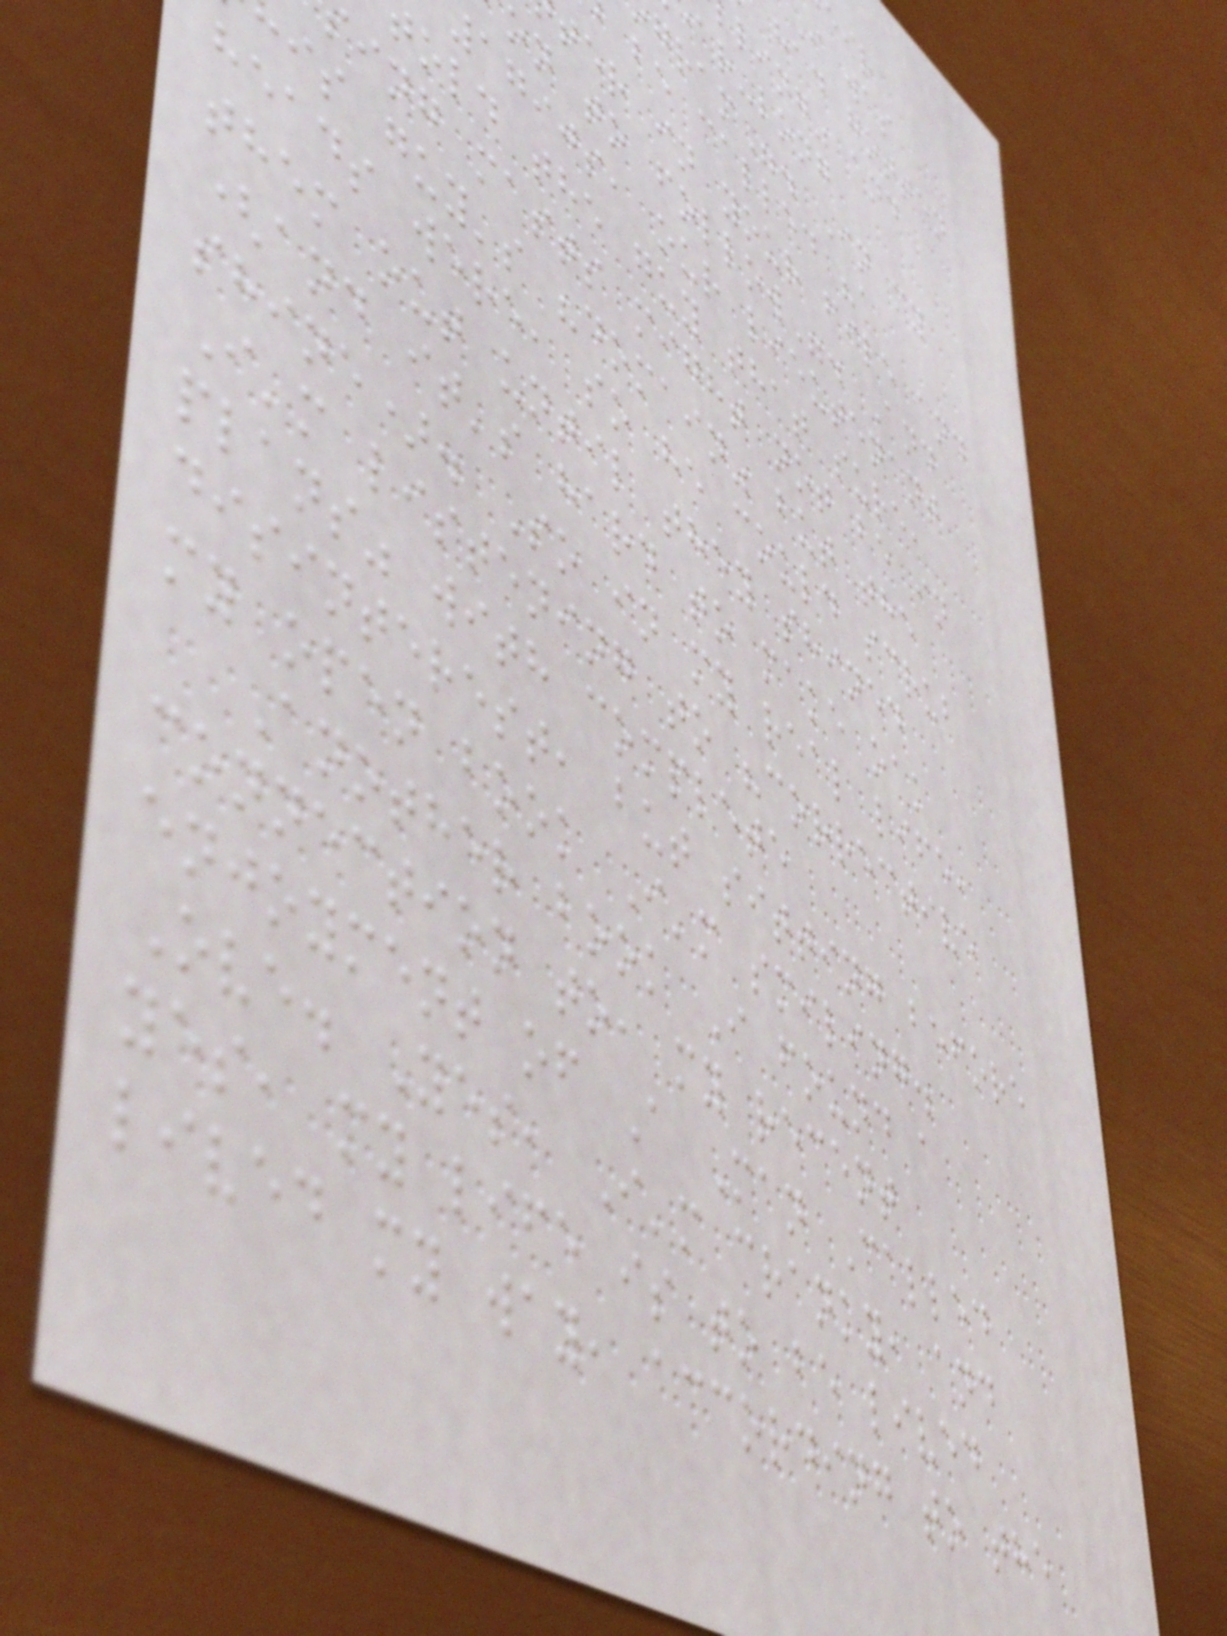had gotten
ling" and
ar-long
gram". In my
be called "a
ter in your file and
on to follow". And
1790s, our lieutenant
old the guy that sure,
ing masts might not be in
is guy's "domain" but the
heads were, so he could scrub
them out until they shined
(and it's hard to make oak
shine). So in my real life,
I'm listening to "corrective
plans" with complete
disinterest, but sitting before
my open book I'm smiling.
Another book I found a
connection to, my recent
enjoyment of A Man Called
Ove. Yes, I'm cranky, and
yes, my life is to be lived
lived my way, according to the
